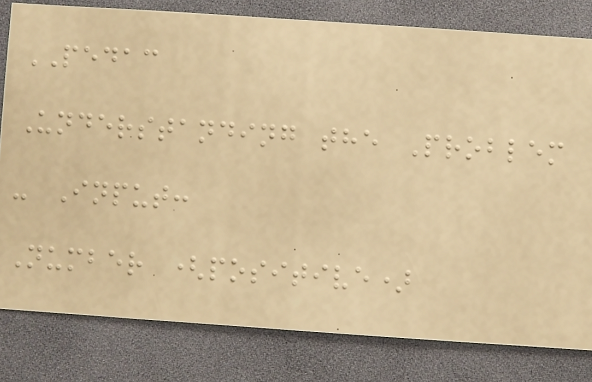PEDAC
Understanding the Problem
- Input:
Number (positive)
